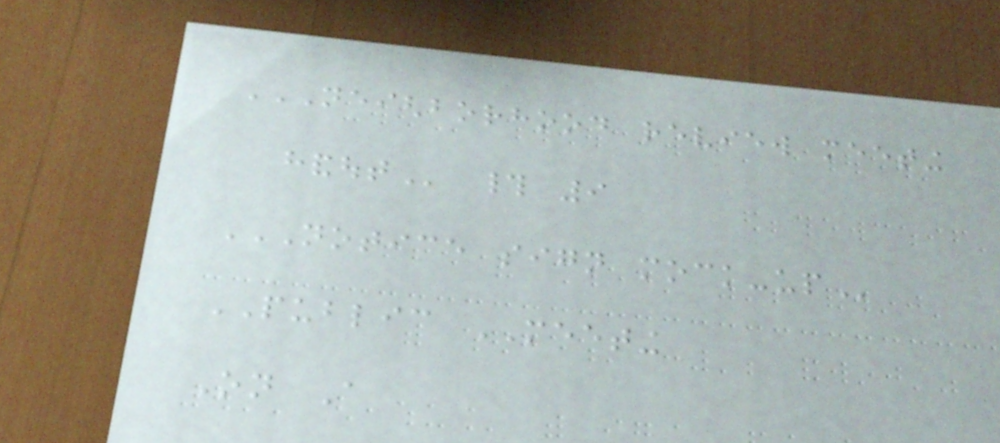NEIGHBORHOOD REVIEW MEETING
HANDOUT # 9
NOTICE SIGN MOCK-UP
PUBLIC MEETING
On A
